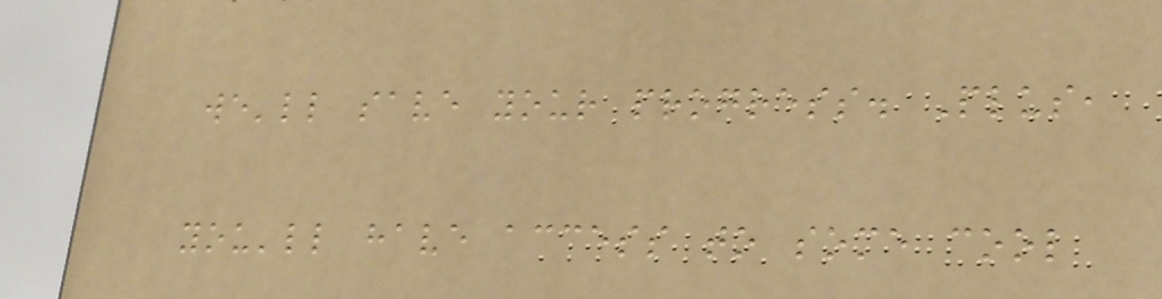we'll save your progress. Plus,
you'll have access to some cool
